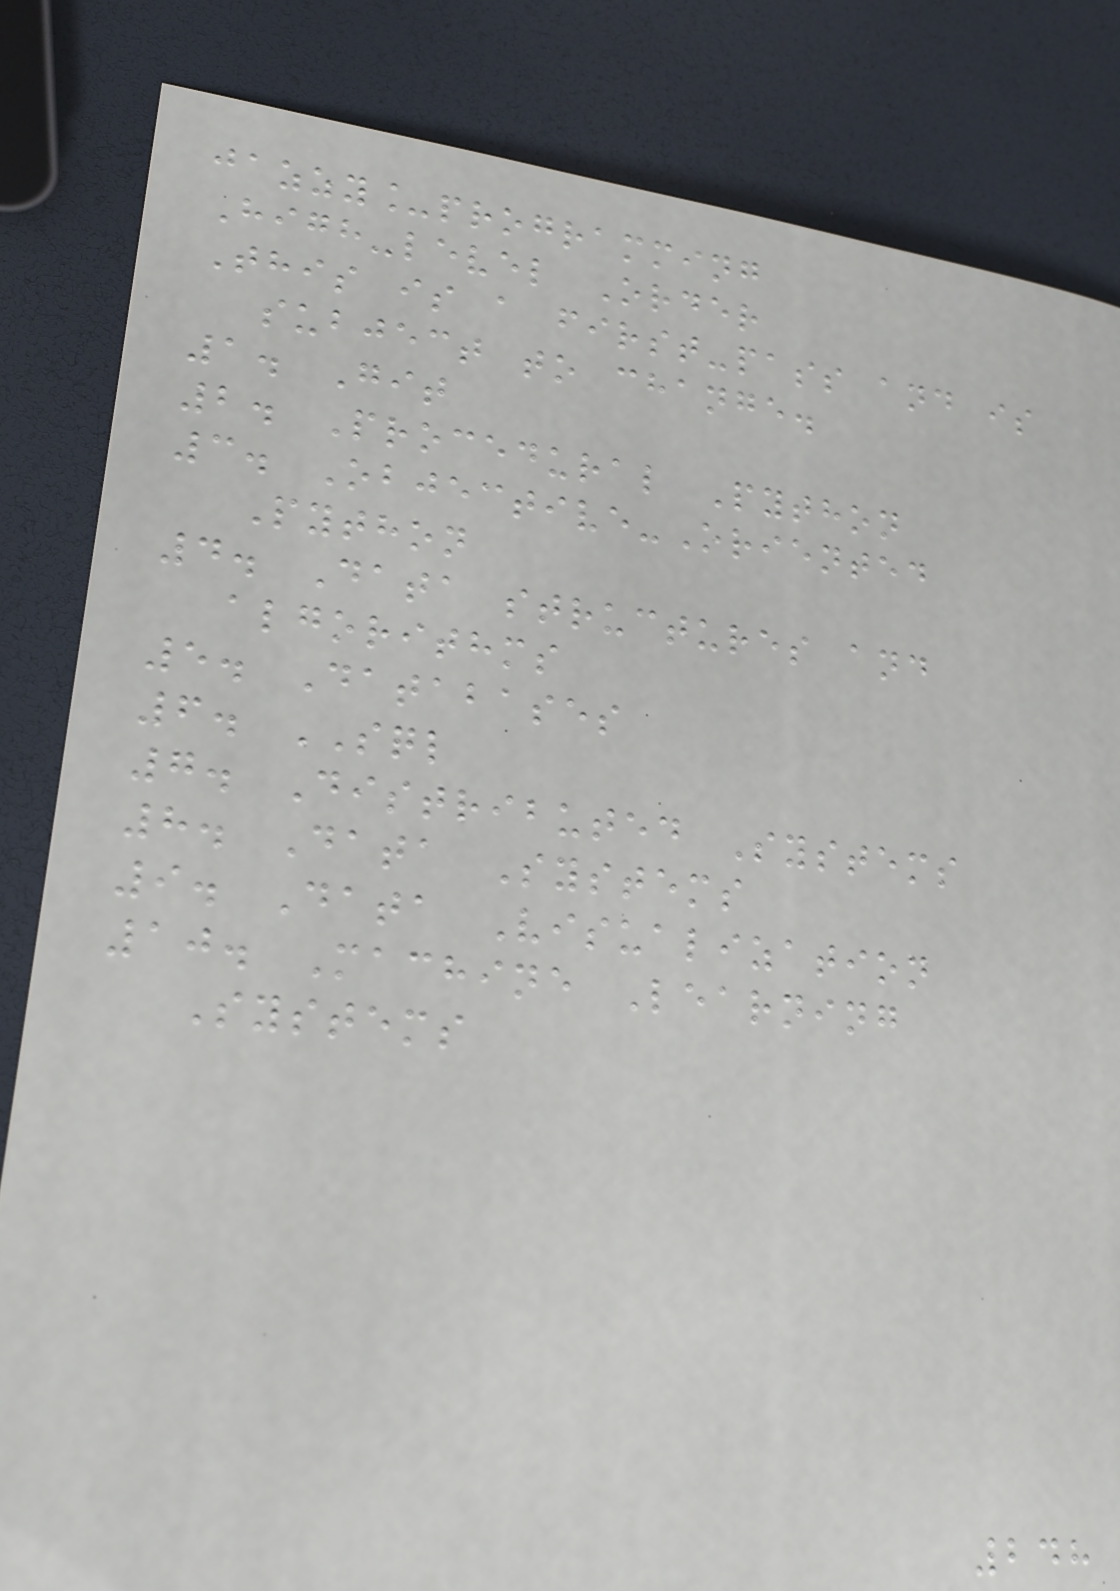jazzy_programming
High-level Order
This is a first-pass and is
subject to change.
1. Git
2. Procedural Python
3. Objective-Oriented
Python
4. Data structures and
algorithms
5. Databases
6. SQL
7. Distributed Systems
8. Data Systems
9. Data Visualization
10. Machine Learning
Systems
248
